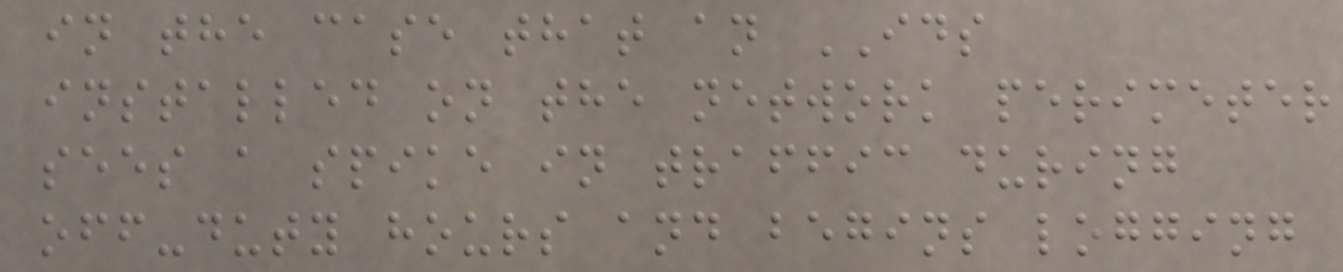in the case that an IDS
installed on the network perimeter
sees a spike in traffic during
off-duty hours and begins logging
